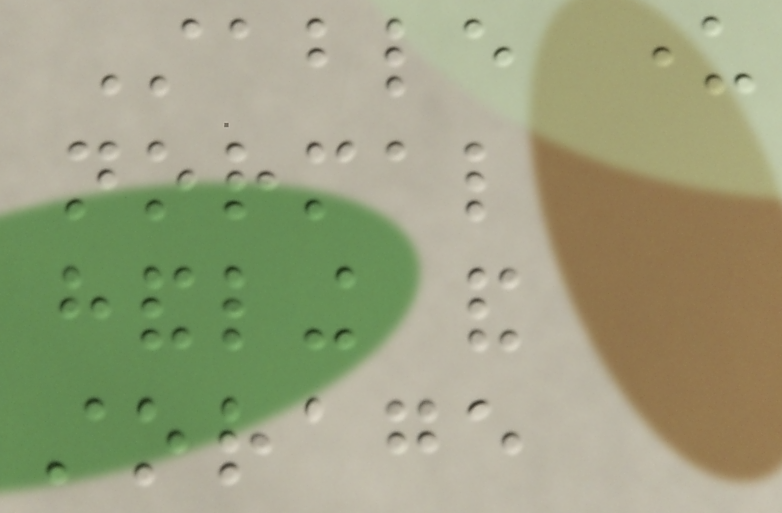Stable under
normal
handling and
storage
